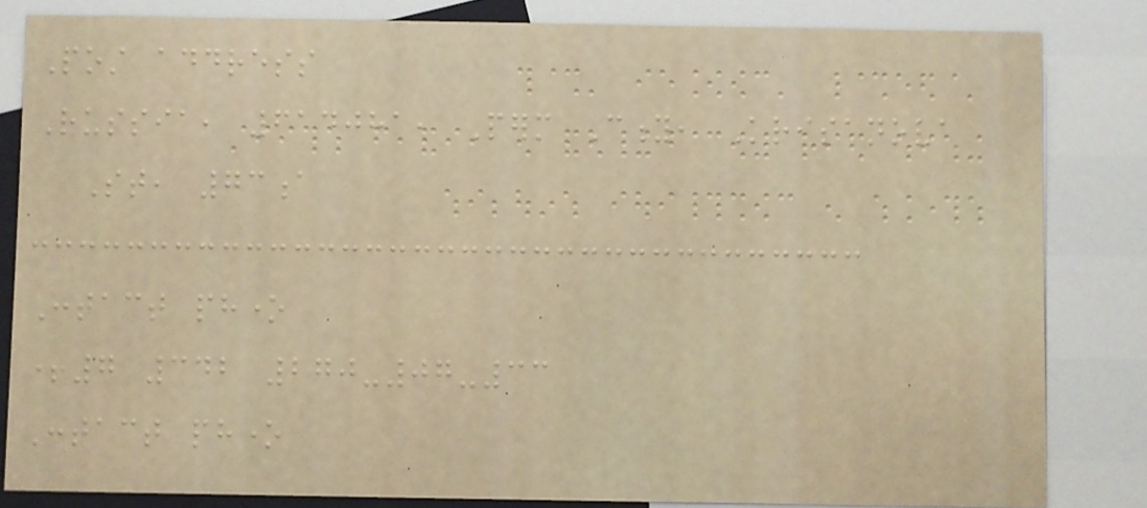Post address
Russia, 614081, Perm City, Krisanova
St, 73a
Contact phone
+7 342 270-07-33
Contact phone
